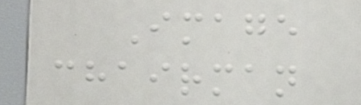Image
chairman
